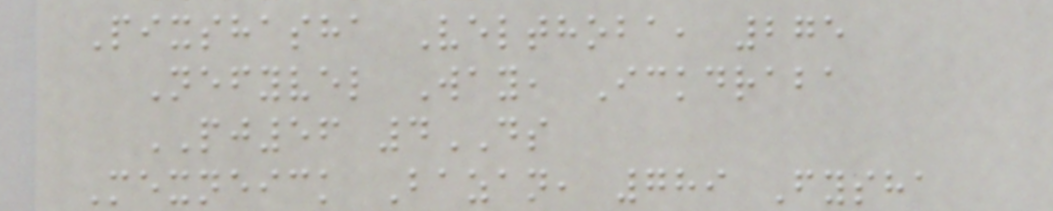Pixshasha Velthoba, 275
Nefyvel Way, Ickdraba
PJ56 4DS
Mexneick Bazan, 789 Fysha
